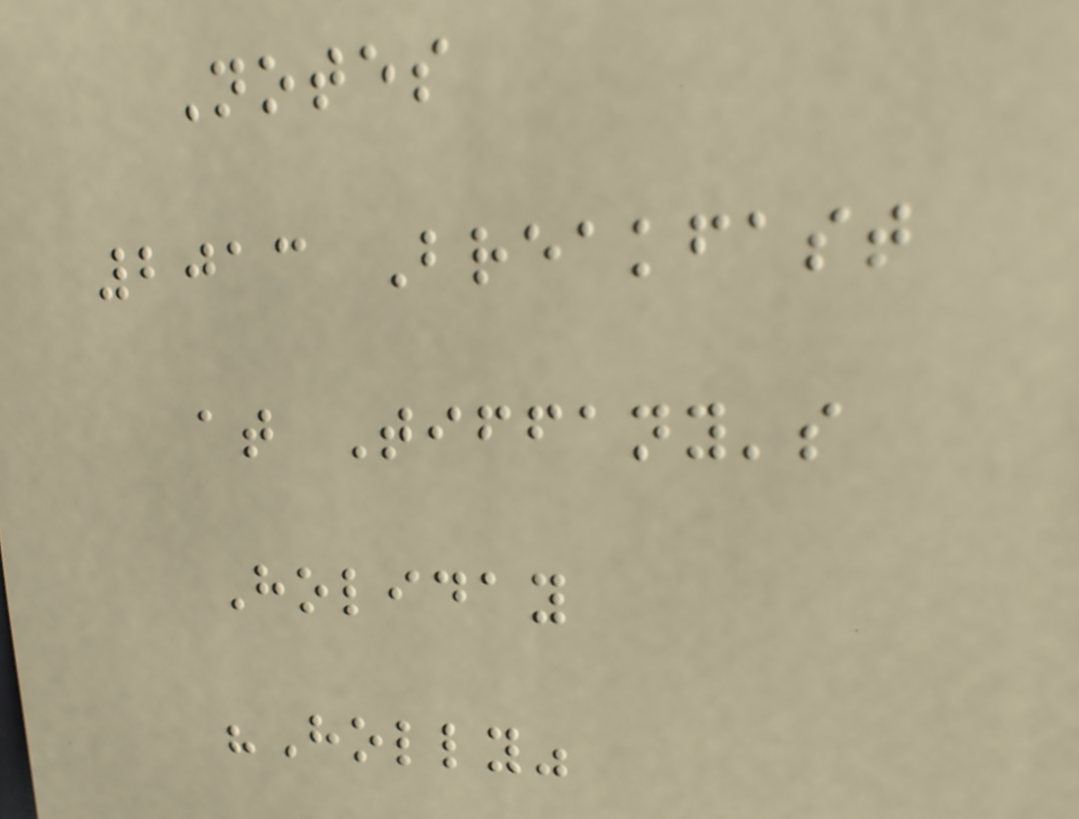Notes
2013 Breakfast
at Tiffany's
Holiday
"Holly"
